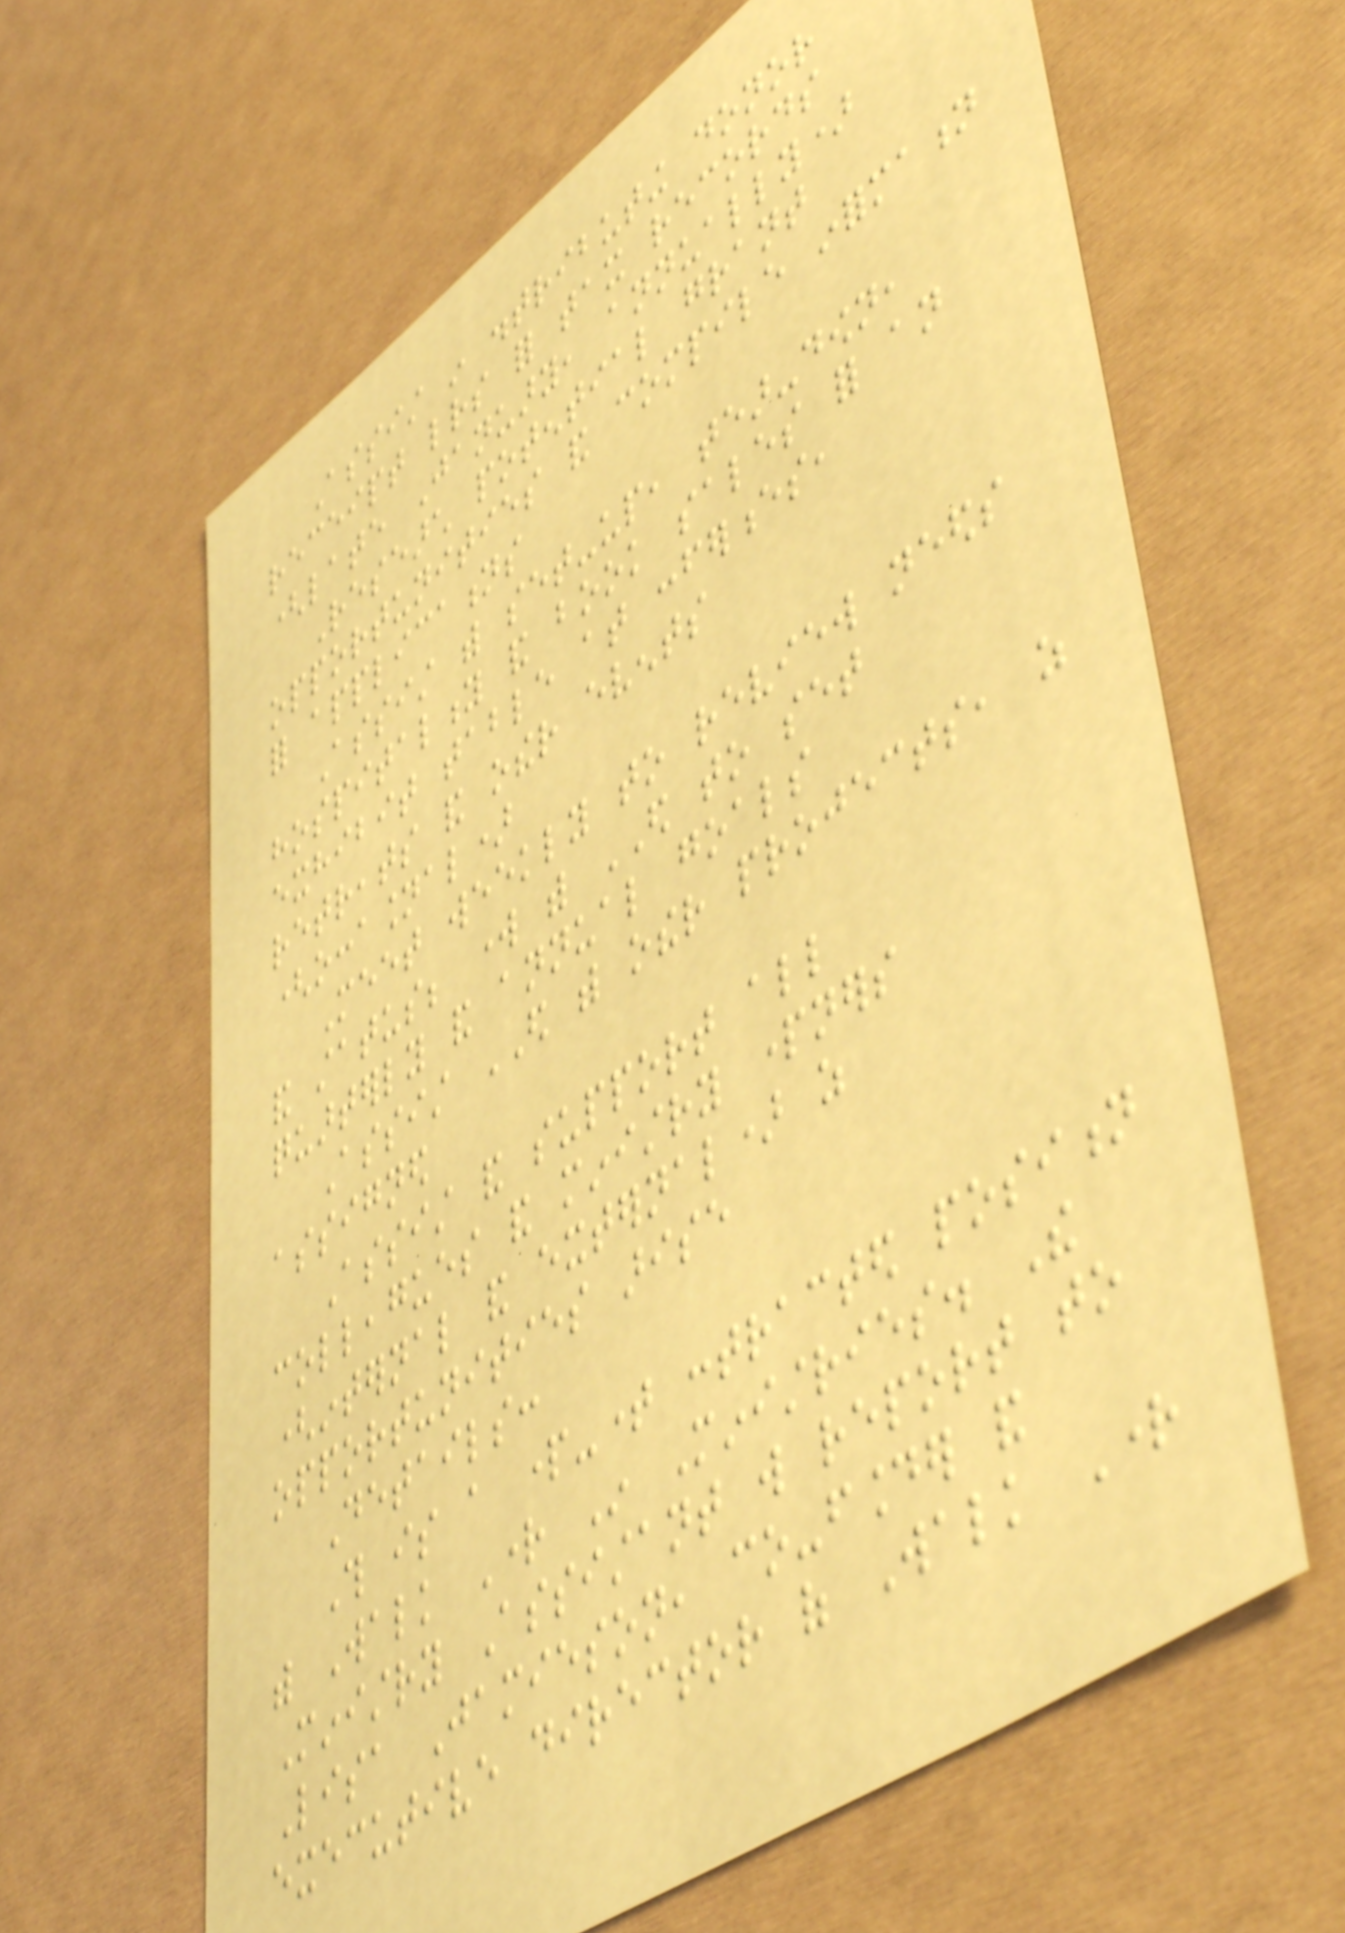Assist in distributing donor
receipt letters for tax records
(late January, annually)
Research potential grant
opportunities and compile information
for applications
Assist with set-up, tear-down,
hospitality and book sales for an
exhibit table at conferences,
retreats and other events
(occasional)
Meet weekly to review needs
and status; work with ED to set
quarterly and annual goals
Assist ED with other projects, as
assigned
Assist and support all
colleagues and ministry partners
(internal and external) as
opportunities arise
Details:
This is a part-time contracted position
with Walk Right In Ministries. The
Ministry Assistant will report to
Lisa Jamieson, co-founder and
executive director of Walk Right
